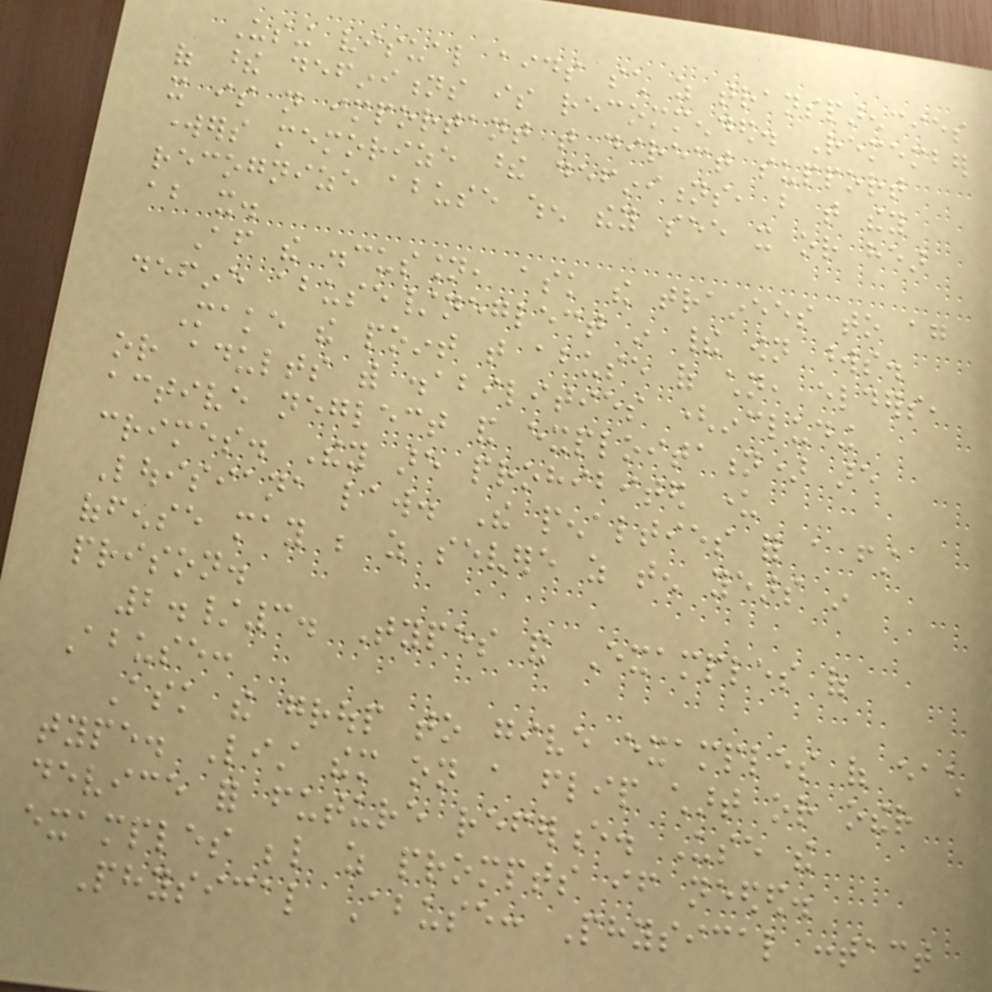Using visual aids such as transparencies
of these definitions is recommended. Remember
it is not important that direct support
workers memorize these definitions, but that they
recognize abuse when they see it or hear
about it.
After the discussion, ask the trainees to again
define abuse/neglect in their own words.
Make the point that abuse of children, elders,
or adults with disabilities (including
active neglect and exploitation) are
crimes. They are prohibited under
Louisiana law. The penalties for a first
offense may be as severe as ten years in
prison.
2./3. Types and Examples of
Abuse:
Ask the group to give examples of each
type. List them on a flip chart or other
device for future reference. Use the
examples below as prompts if needed.
Physical Abuse: Physical contact
